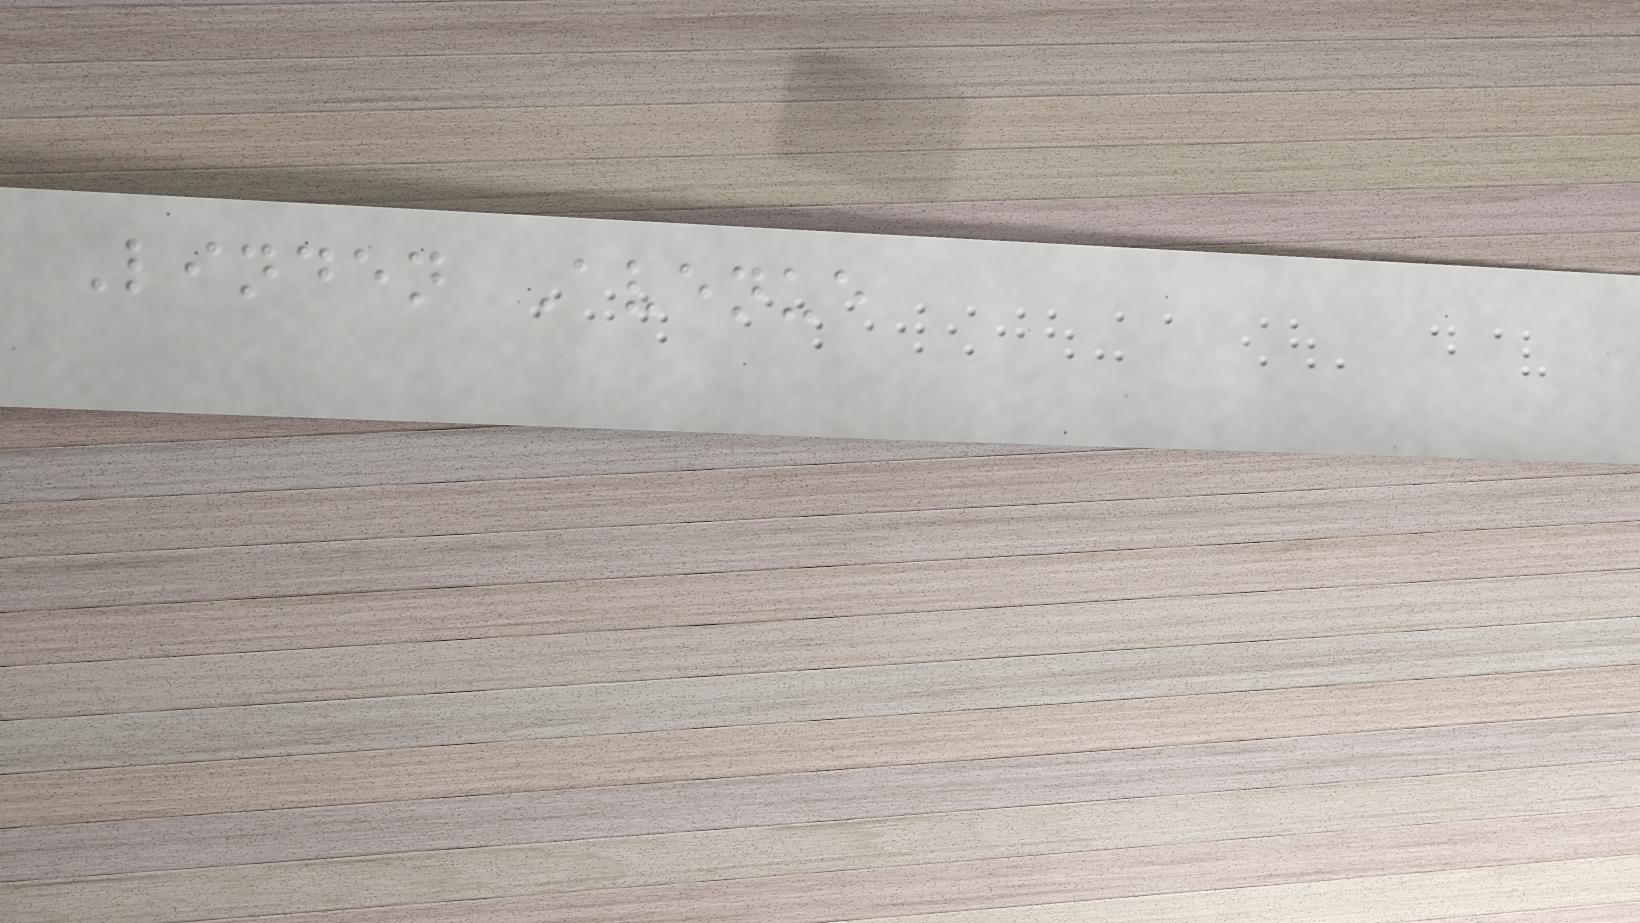Linden Avenue
